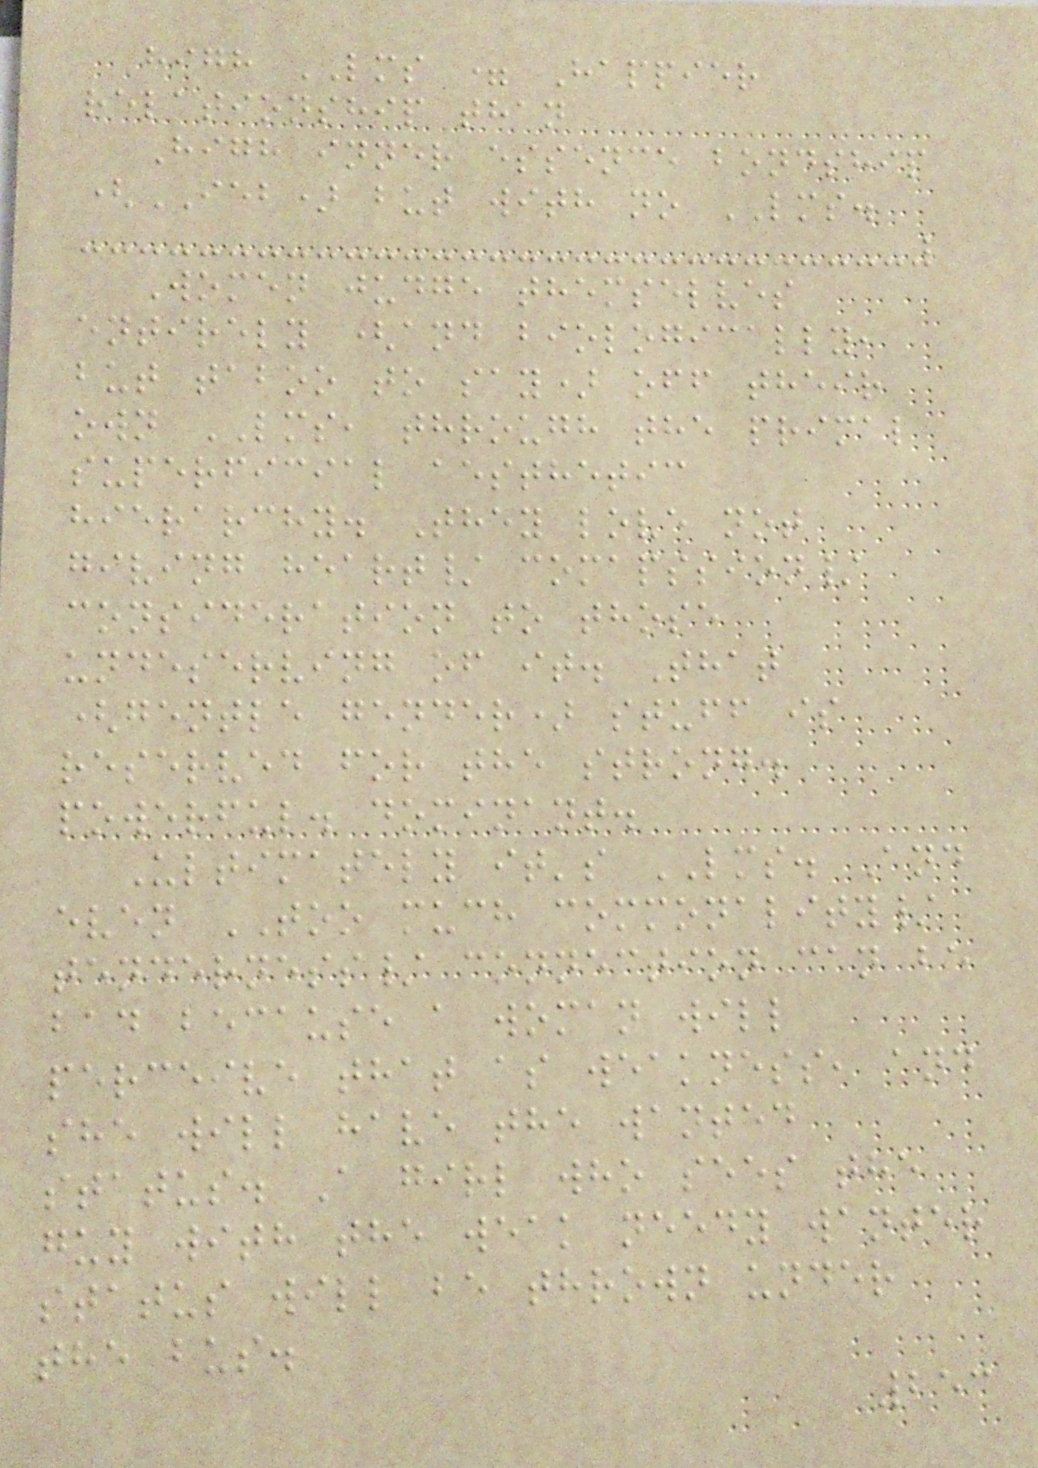high LMS = Happier
relationship than
High inner essence bondship
(IEB) but with no LMS.
Women judge themselves
entirely (and biologically,
but taboo to say) off their
own LMS, through the primal
superficial aesthetic
hierarchy. They love not
giving heart/ comapssion/
consideration to those
undeserving of it. That
(gentle gender) stuff is
reserved for the strong.
powerful. dominant.
Ultimately it's LMS. And
even TOO much commonality/
tenderness/ connection can be
bad because a woman will
perceive that as weakness, and
she will have the wanted
status. A girl who sees the
guy with the weak needy wanter
status will be thrown under
the bus.
253
